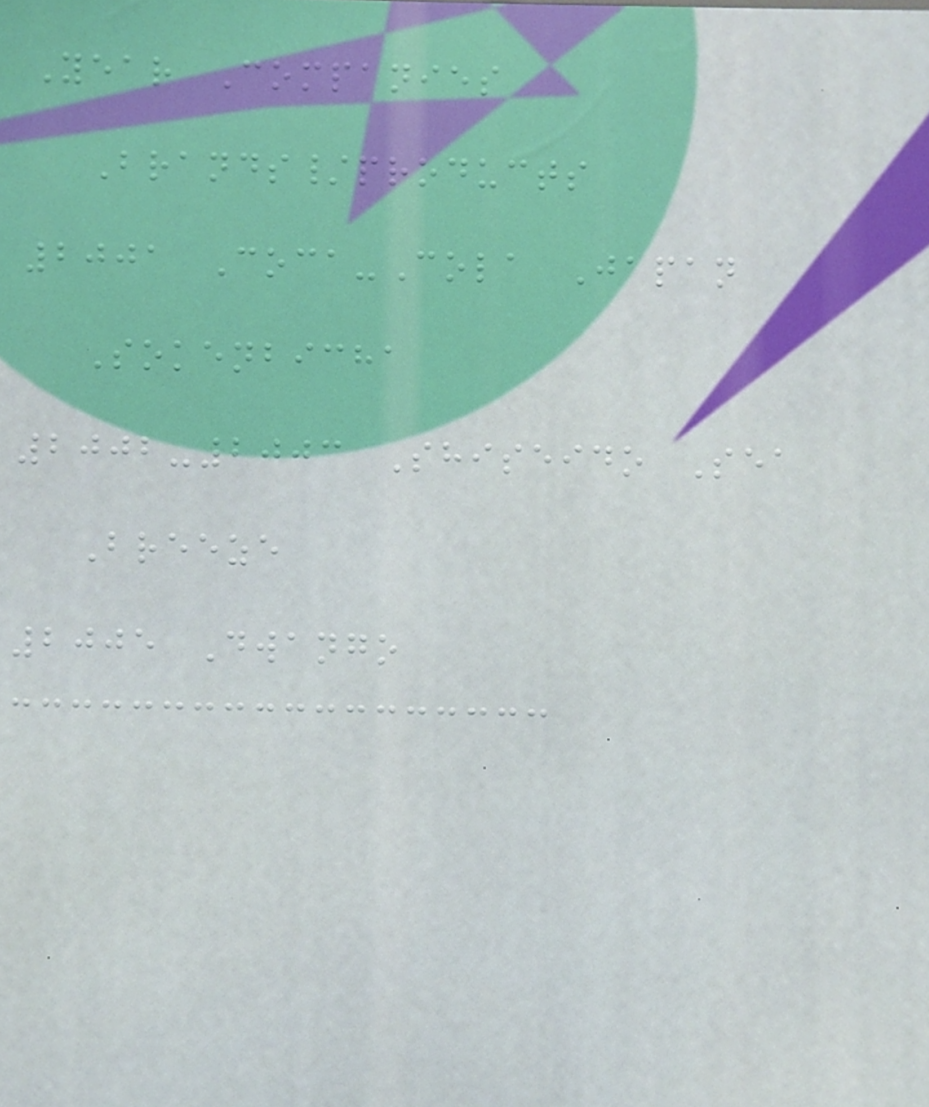Year Companies
Brands/products
2001 Coca-Cola Japan
Sokenbicha
2002-2003 Shiseido Sea
Breeze
2005 Dwango
